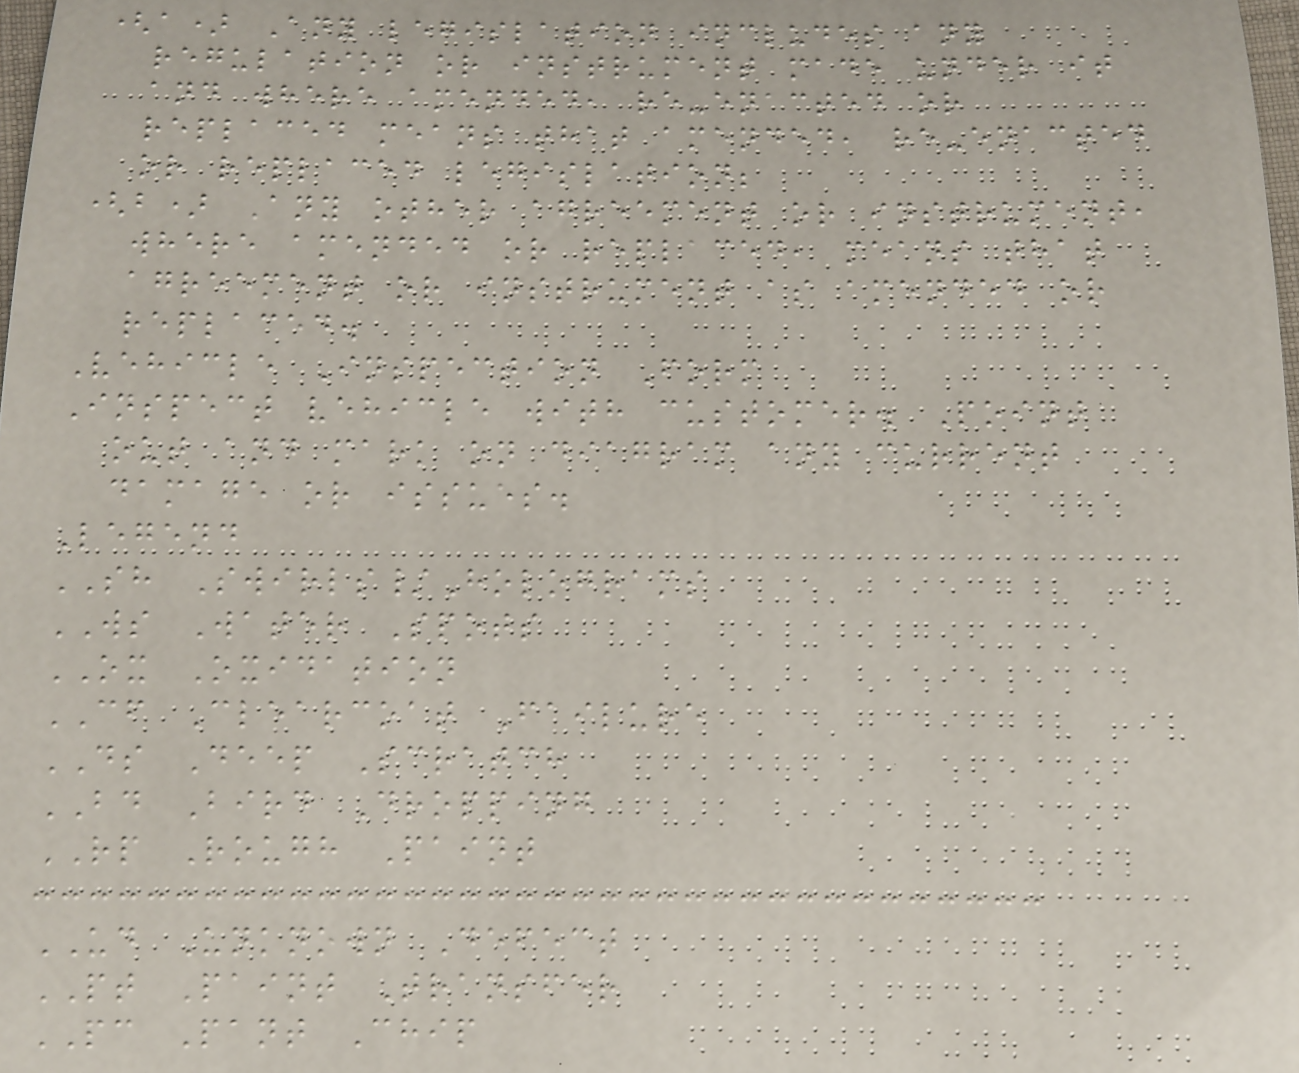(a) Any legislation includes any
regulation or instrument made under it
and where amended, re-enacted or
replaced means that amended, re-enacted
or replaced legislation;
(b) Any other agreement or instrument,
where amended or replaced, means that
agreement or instrument as amended or
replaced.
Vehicle Inspection Form
Inspect vehicle with customer. Point
out and mark on diagram any current
damage or issues.
Legend
SH Swirls/Holograms
WS Water Spots
OX Oxidation
CF Clearcoat Failure
DS Deep Scratch
BD Bird Dropping
RP Rough Paint
UD Unknown Defect
PT Paint Transfer
PC Pant Chip
